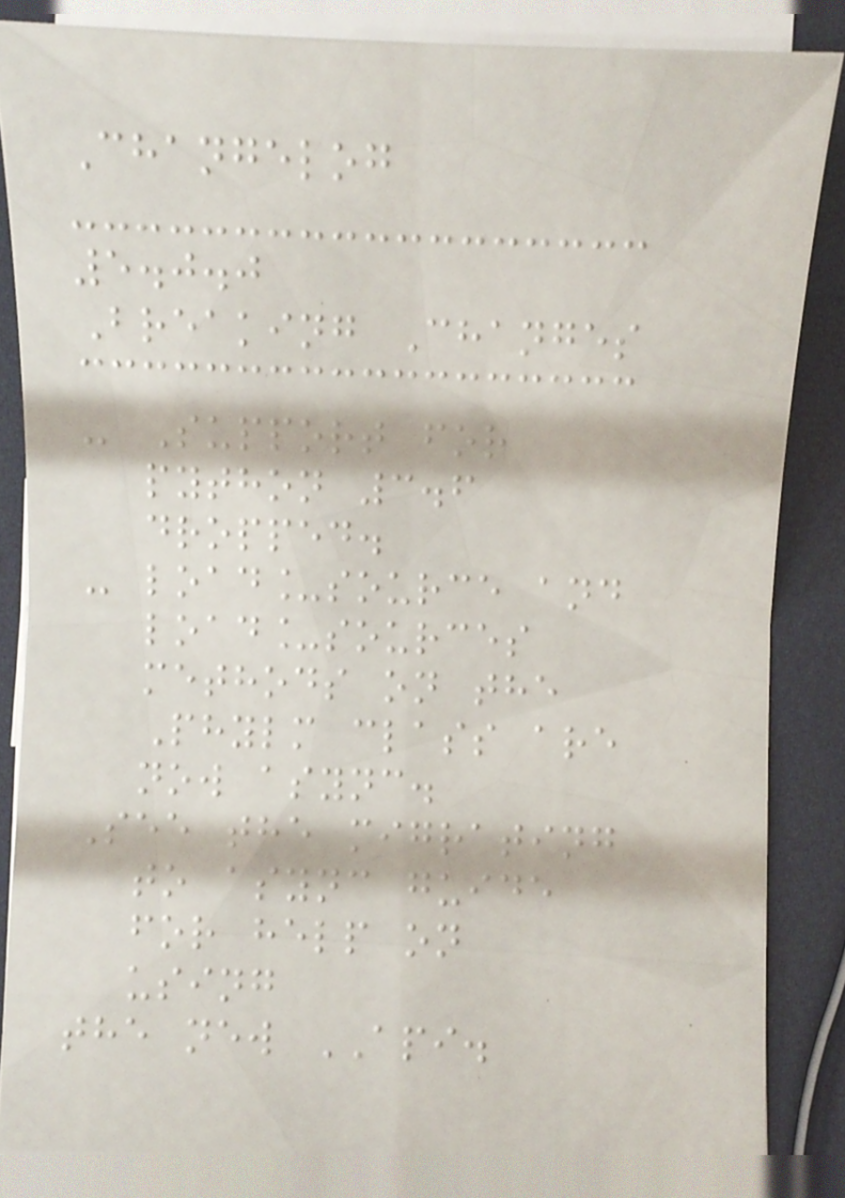Changelog
5.0.0
Breaking Changes
- Support for
python 3.6
dropped.
- load_source and
load_sources
methods on the
Phylm class are
now async.
See the migrating
to async guide
for help on
using
the new API.
